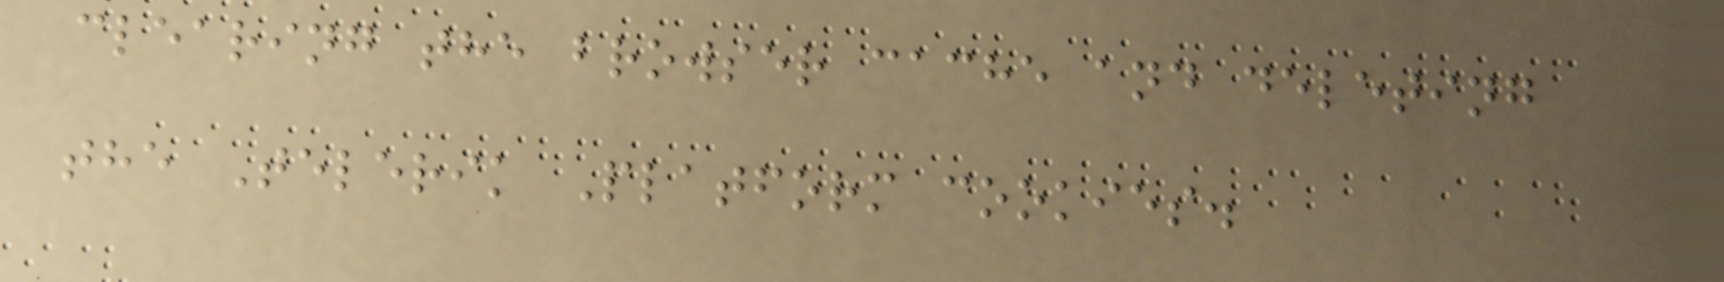clearing the browser cache and deleting
the Telerik Platform cookies.
